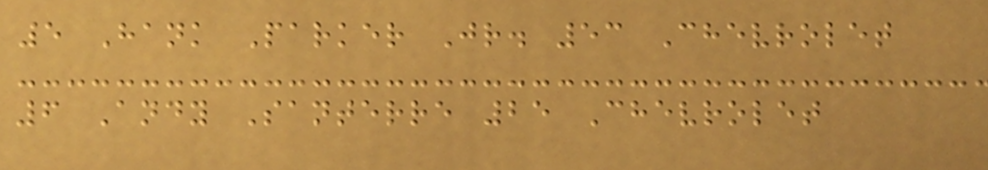5 Hank Parker Jr. 53 Chevrolet
6 Andy Santerre 25 Chevrolet
